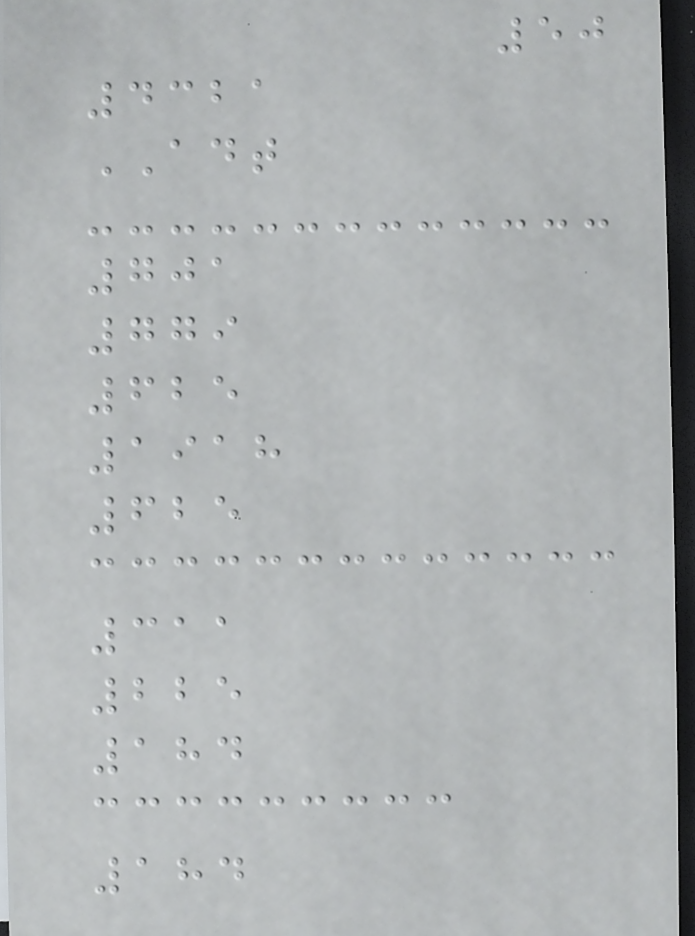50
4321
ADT
701
779
625
1918
625
311
225
184
184
